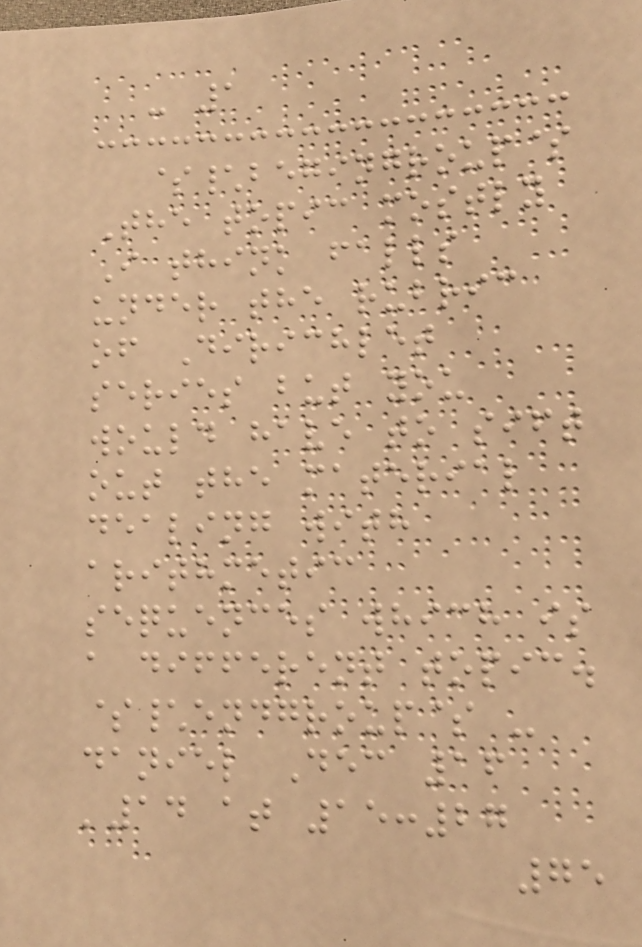- 1
$\begingroup$
The topic mostly
I think falls
under the rubric
of Dirichlet
series but you
would have to sift
out the material
dealing with
arithmetic
sequences which is
a different topic.
$\endgroup$ -
daniel Dec 16
'14 at 15:27
75
